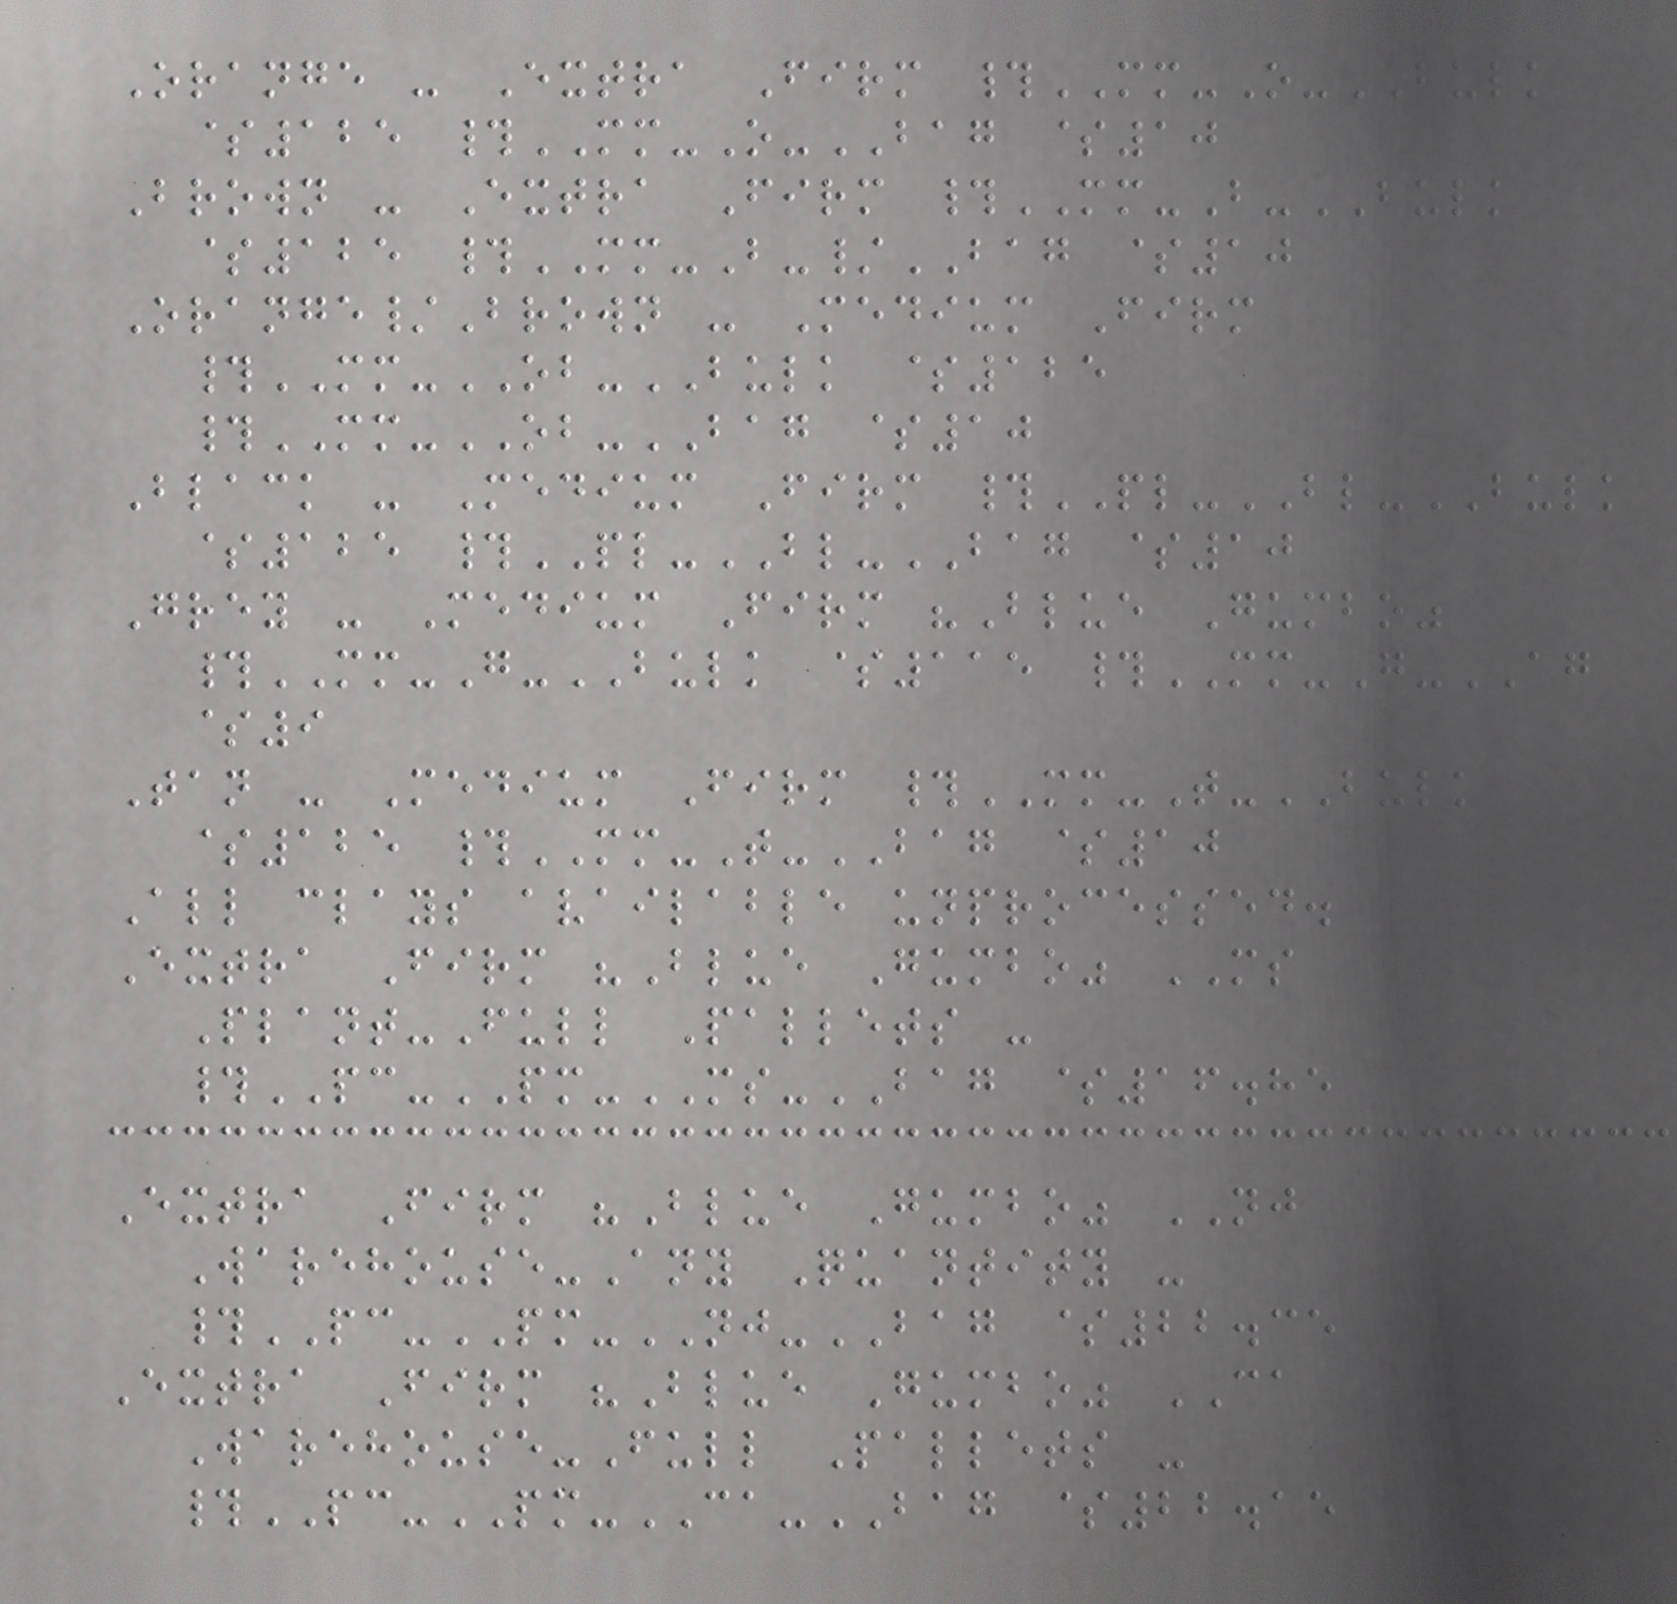Orange - Extra Firm #MM-O-BULK
$125 #MM-O-BAG $10
Brown - Extra Firm #MM-B-BULK
$125 #MM-B-/BAG $10
Orange/Brown - Medium Firm
#MM-OB-BULK $125
#MM-OB-BAG $10
Black - Medium Firm #PL-BL-BULK
$125 #PL-BL-BAG $10
Grey - Medium Firm "Blue Gumbo"
#MM-G-BULK $115 #MM-G-AG
$9
Tan - Medium Firm #MM-T-BULK
$125 #MM-T-BAG $10
All clays available unprocessed.
Extra Firm "Blue Gumbo" MS
Plant-Full Pallets -
#PC-PM-MS-BAG $16.85
Extra Firm "Blue Gumbo" NJ
Warehouse-Any Quantity -
#PC-PM-NJ-BAG $22.35
Extra Firm "Blue Gumbo" CA
Warehouse-Full Pallets -
#PC-PM-CA-BAG $22.15
